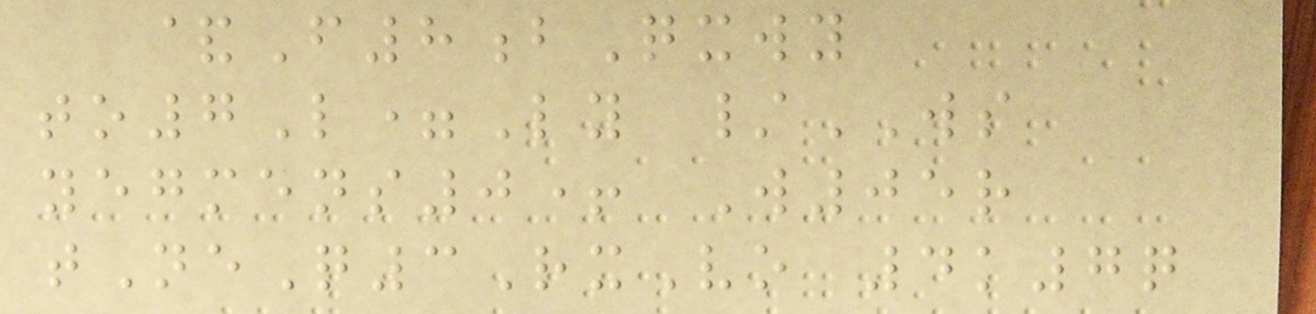&F8bQxwy
to7L=Ly /WS
yegmens0+ W05r
tNeQ3RxVo 4k7q
